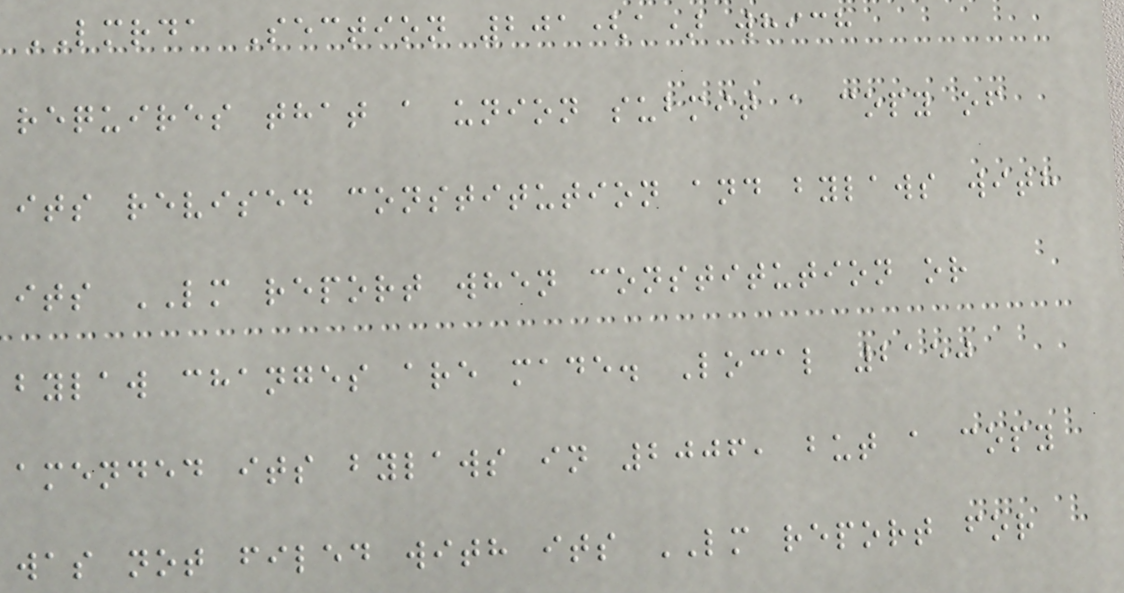LMRDA Section 201(a) which
requires that a union submit a copy of
its revised constitution and bylaws with
its LM report when constitution or
bylaw changes are made. Local 2150
amended its bylaws in 2006, but a copy
was not filed with its LM report for
